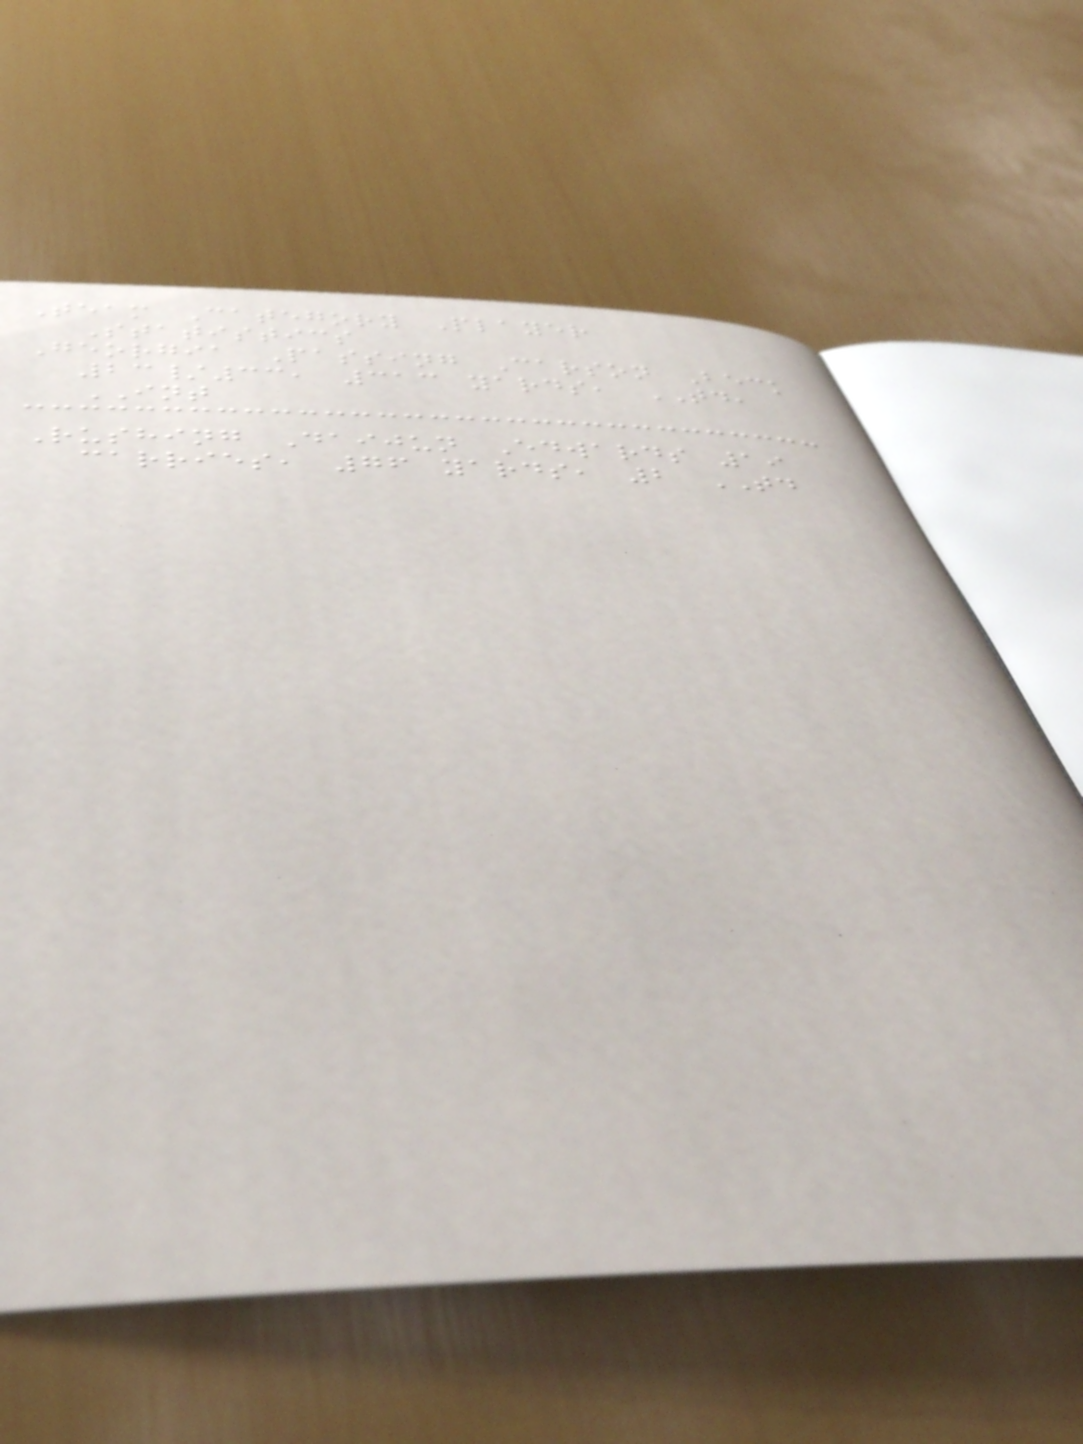Team Category Player
Statistics
Georgia Passing Carson Beck
23/33, 313 yards, TD,
INT
Rushing Daijun Edwards 19
carries, 76 yards, 2 TD
